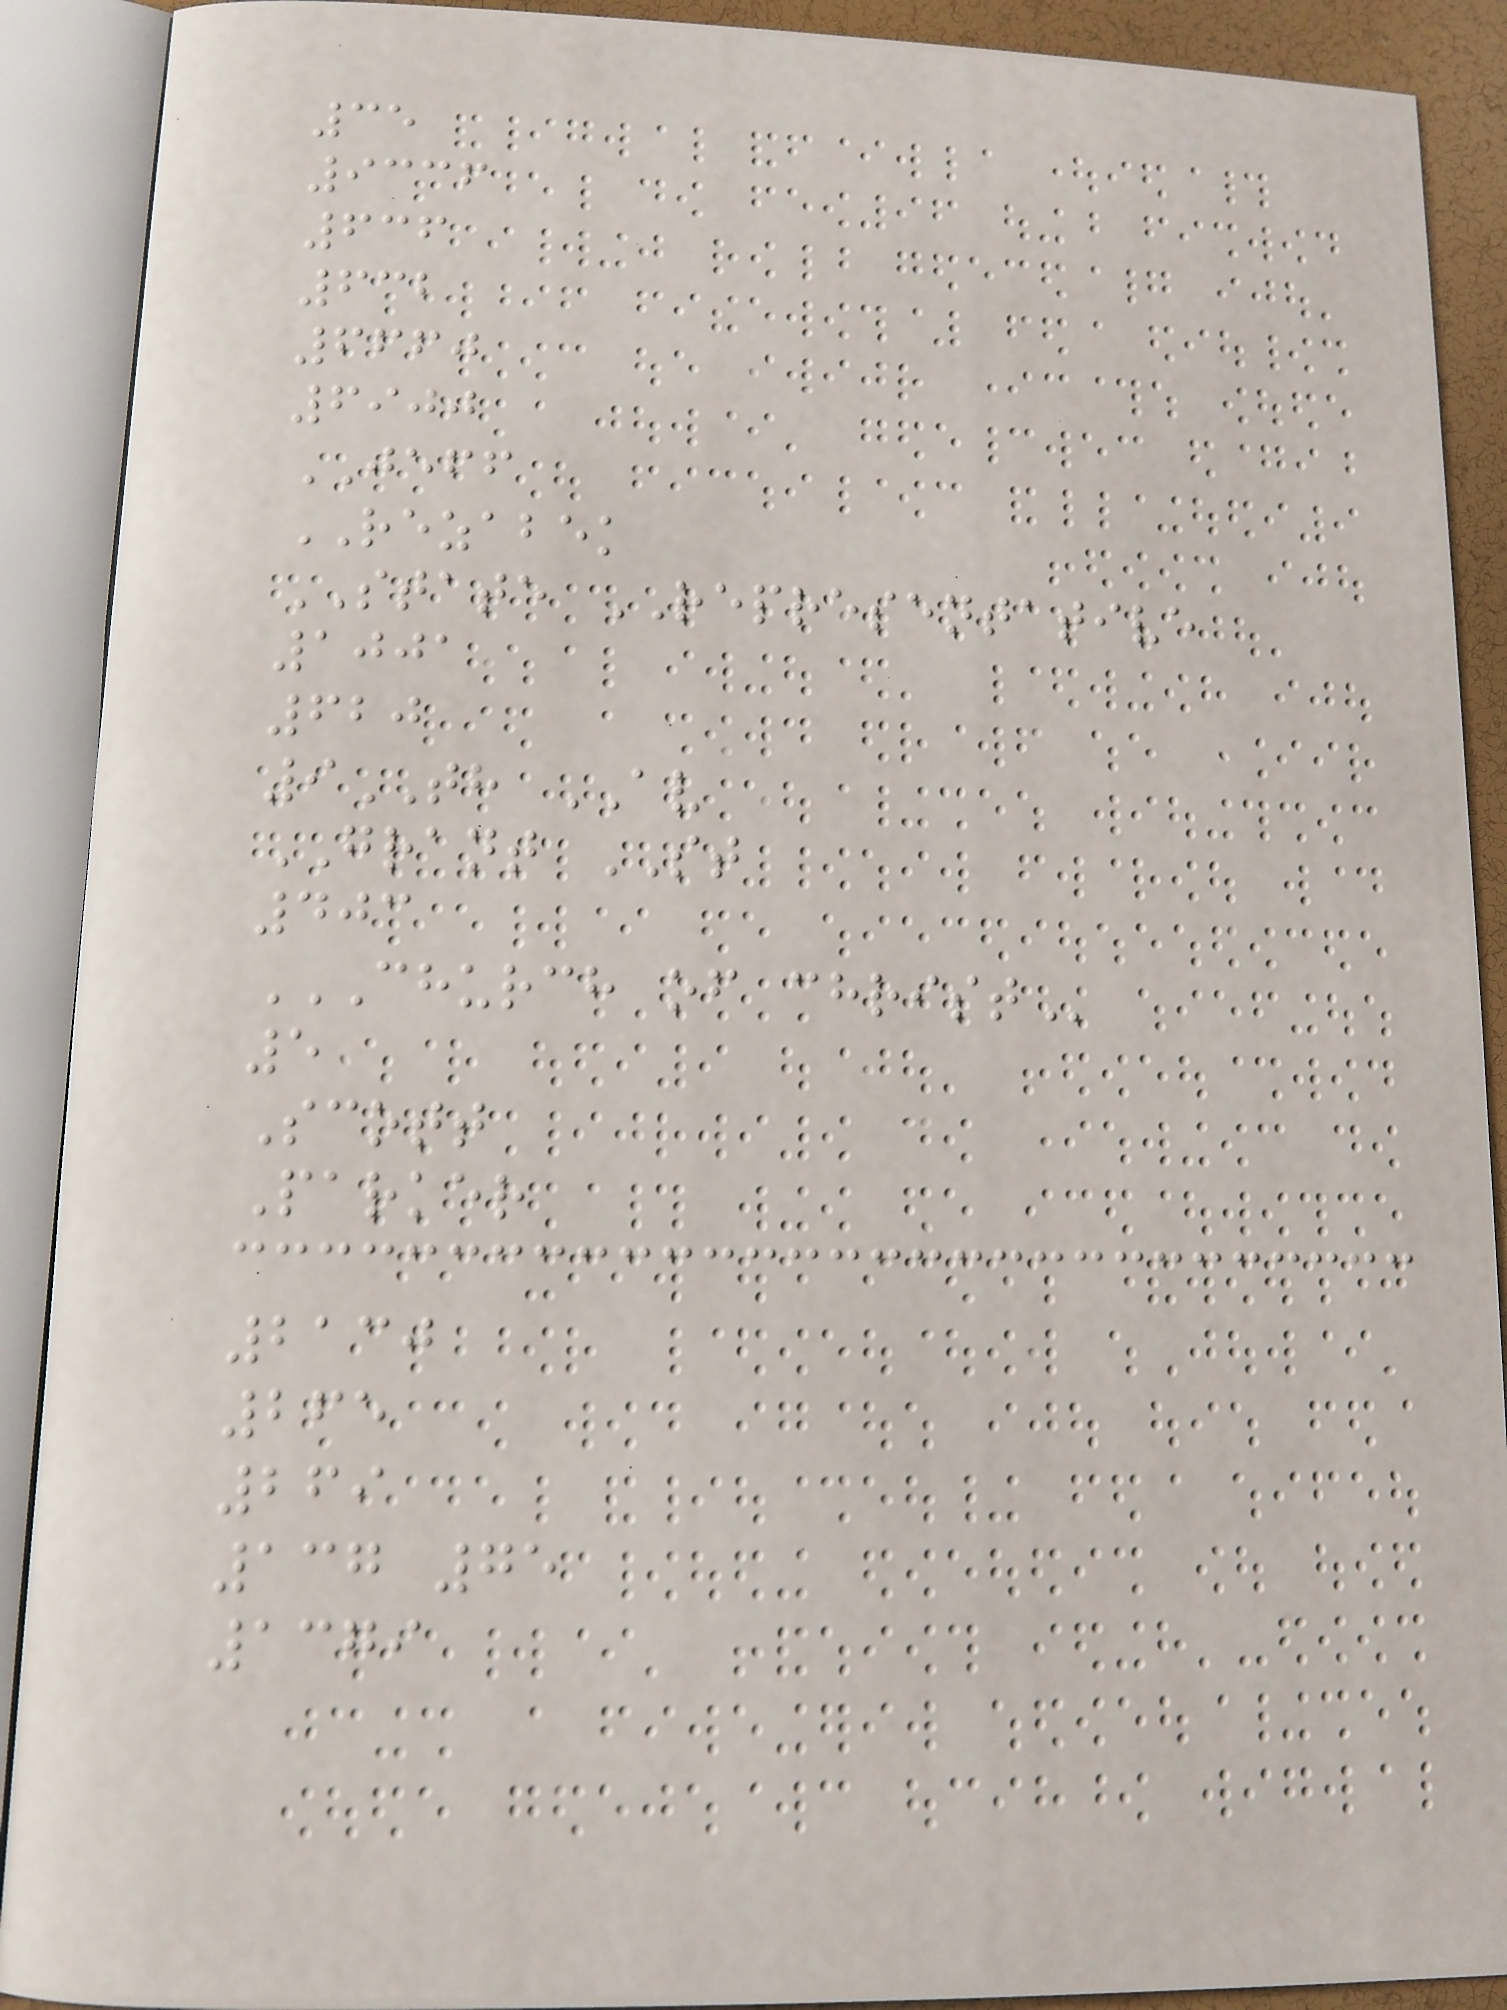35
9336
636
632
6660
6900
JEFF
REZABEK
STATE REPRESENTATIVE
1001
620
9TH AV
GRANT ST
403
CHURCH OF CHRIST
5
Scott
Parker
2130
265
269
137 75
1379
